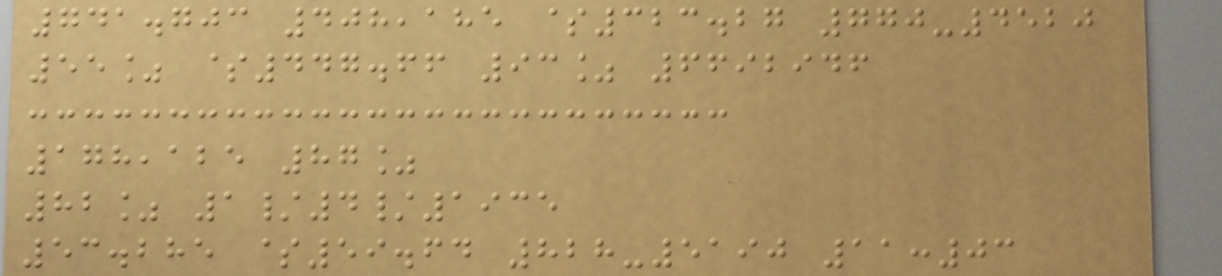741.703 408,185 $323.27 770-4520
55% $447.66 93% 6692946
178,125 87%
82% 1/4/1935
53.285 $59.64 828-5190 11:03
